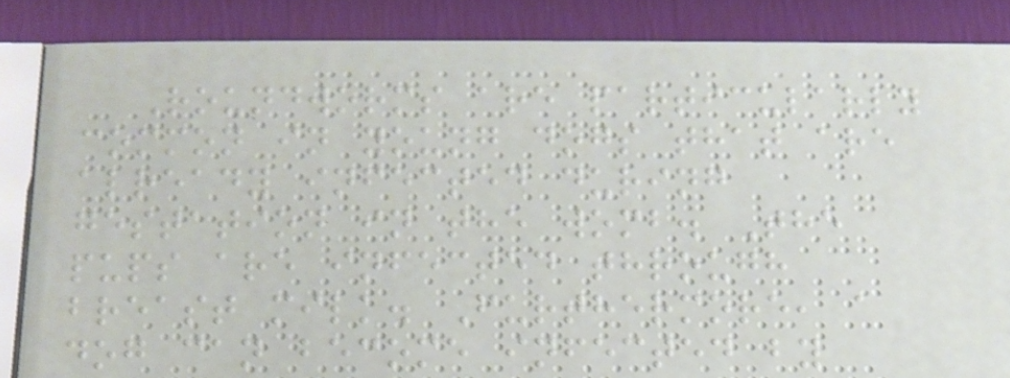Roundworms are particularly
common in young dogs that are
already infected during
gestation in the womb. The
pups are infected through
breast milk. Furthermore, a
dog can become infected by
